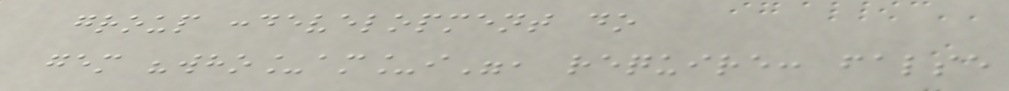group :development do
gem "who_am_i", require: false
